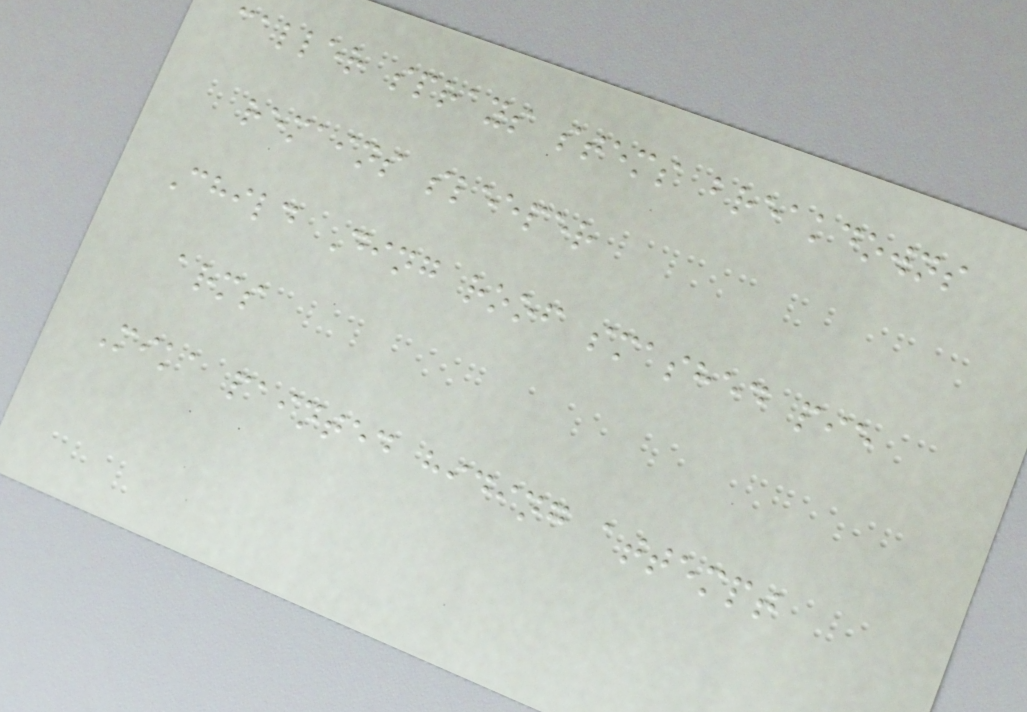caller sprays stems breakdowns
remains sleeper
Child Ding roof smashed pie
arms
Mika painted hiding attempt
